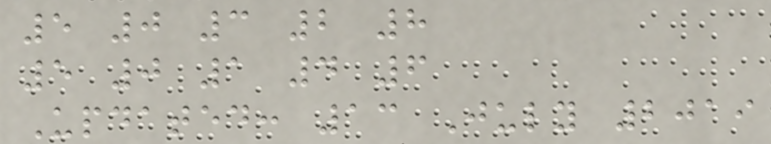5 0 3 2 8
5 0 1 4 6
Updated: 13 July 2019
